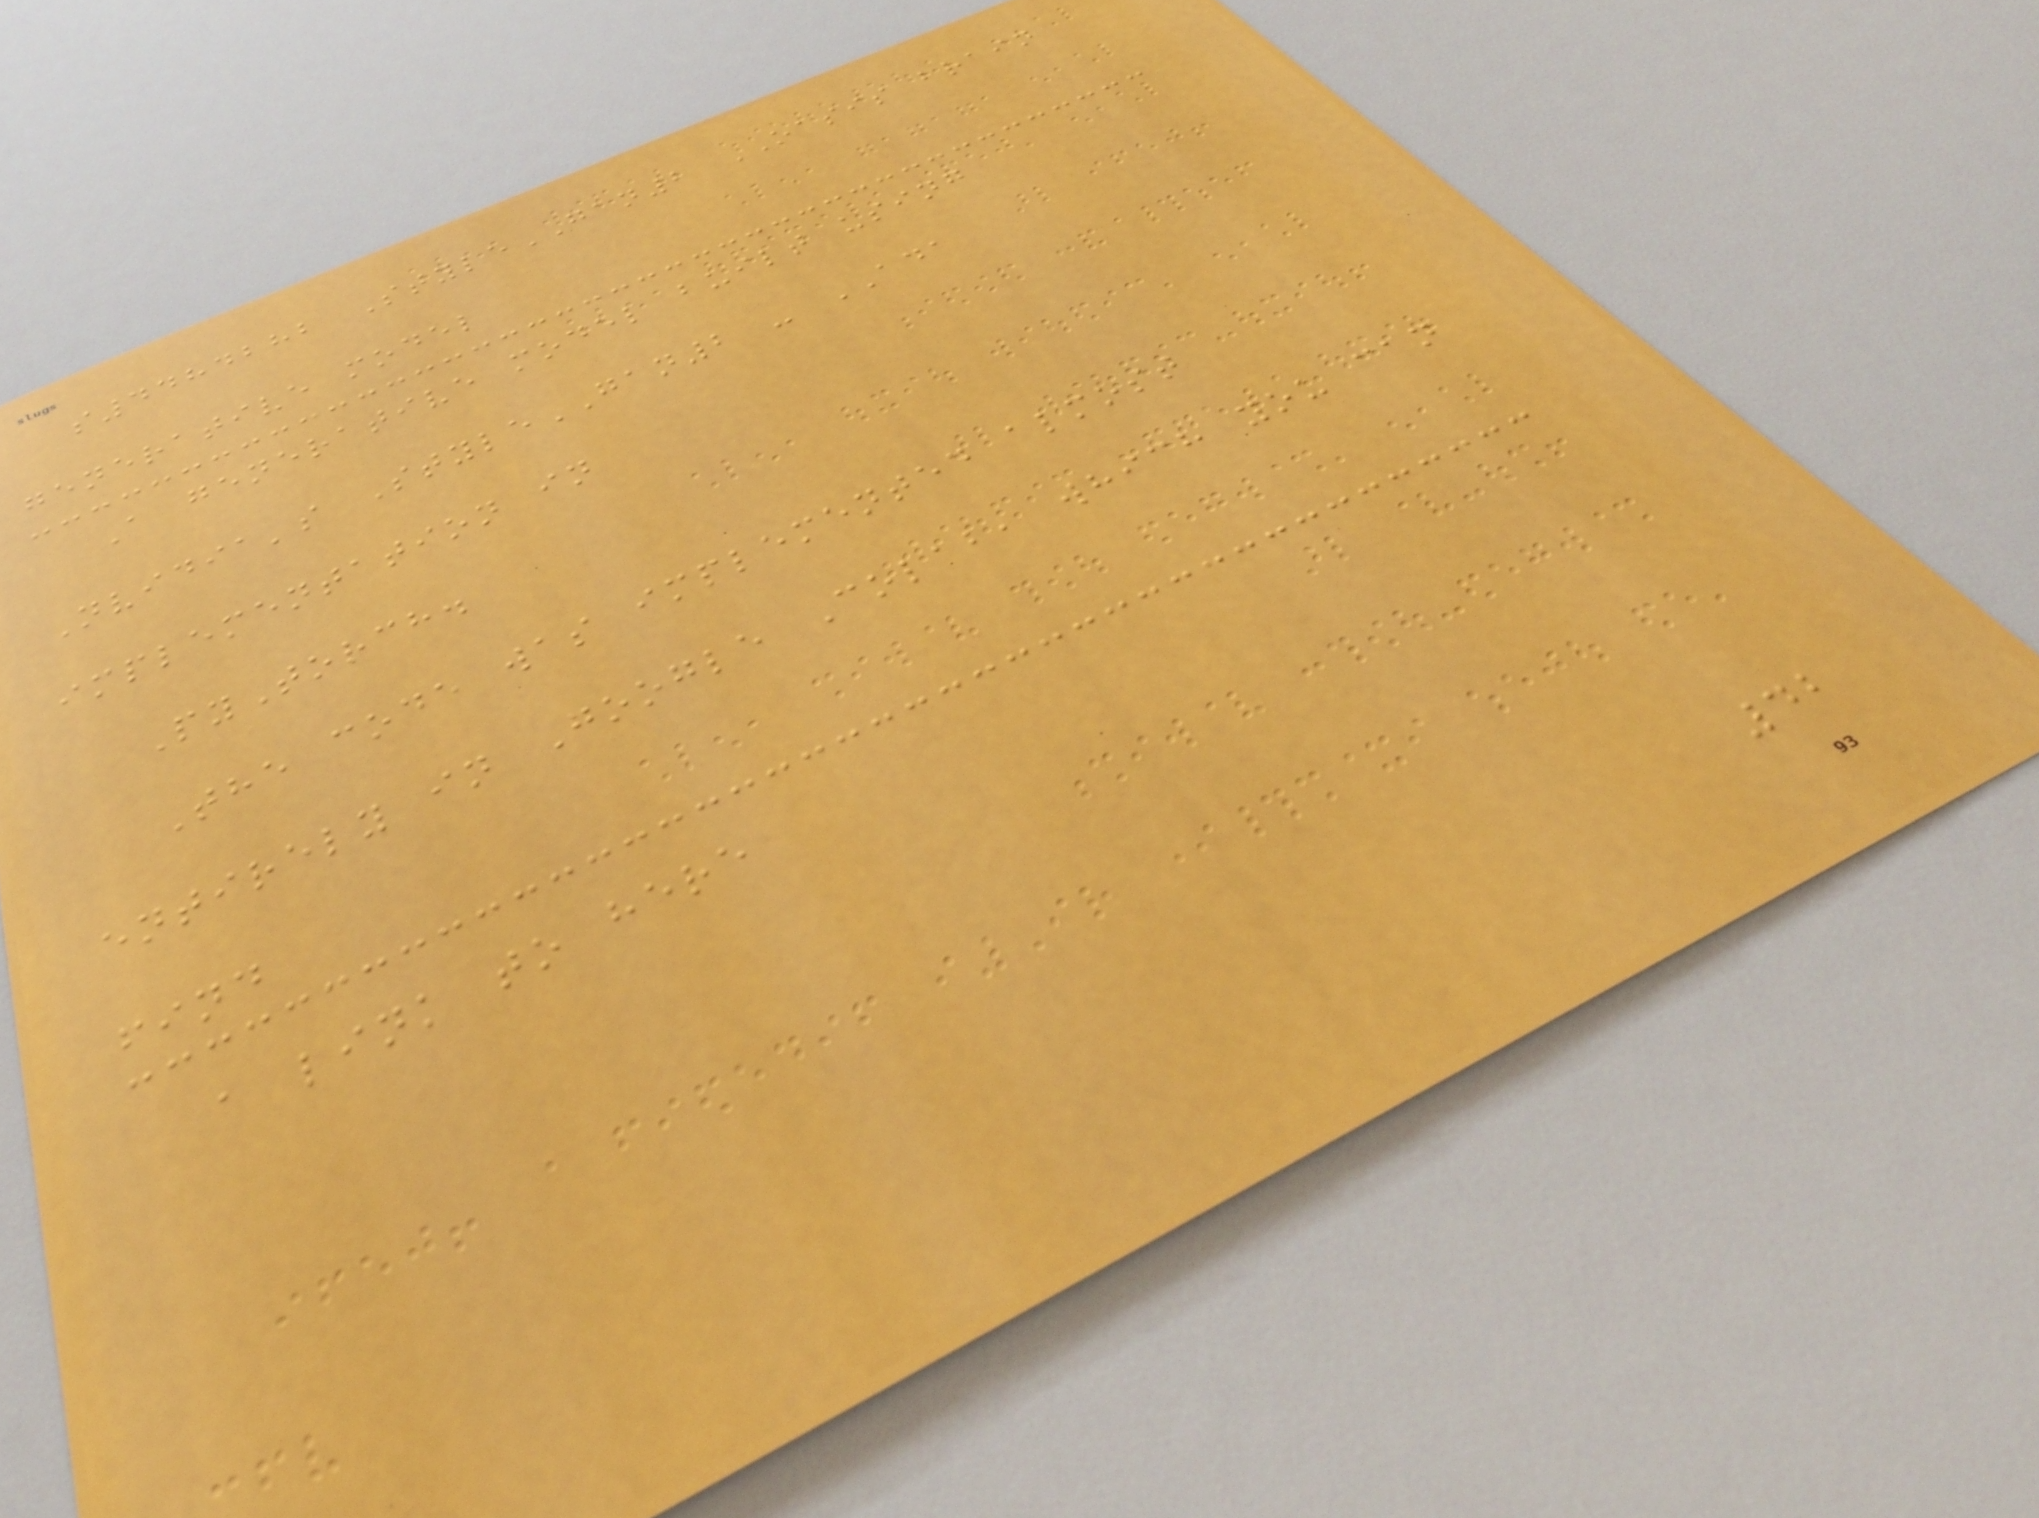s4484282 StyleGAN2 OASIS brain
generative model
A generative model built using
Nvidia's StyleGAN2 - ADA
implementation in
PyTorch.
The code was implemented almost
entirely in Google Colab, which you can
find
a link to here
42
